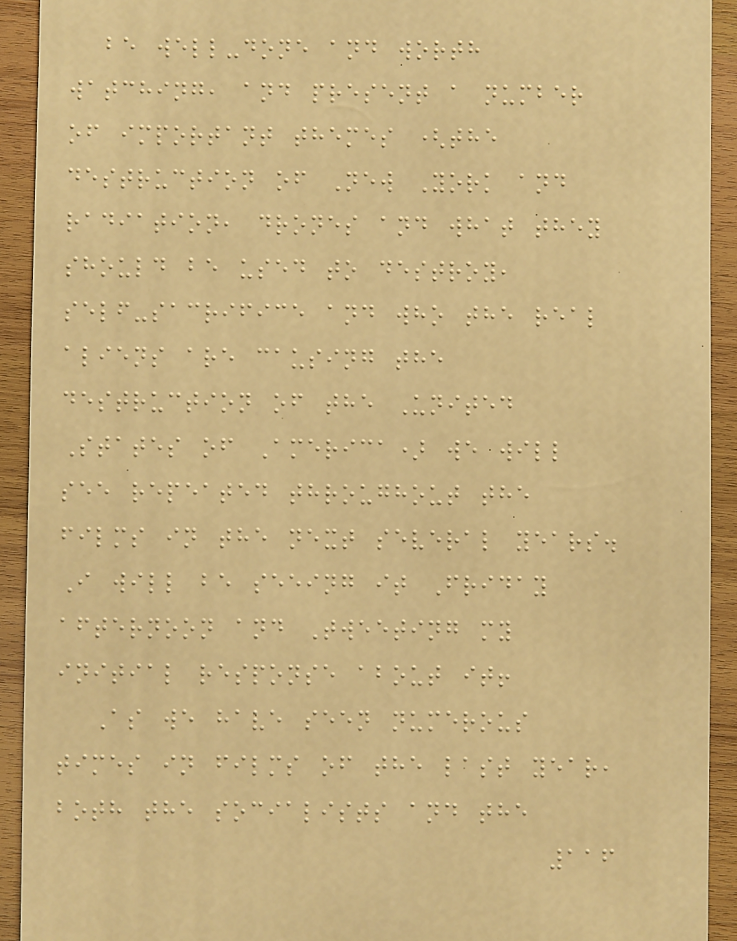be well-done and worth
watching, and present a number
of important themes (the
destruction of New York and
radiation, drones and what they
should be used to destroy,
self-sacrifice and who the real
aliens are causing the
destruction of the United
States of America) we will
see repeated throughout the
films in the next several years.
I will be seeing it Friday
afternoon and Tweeting my
initial response about it!
As we have seen numerous
times in films of the last year,
both the socialists and the
116
